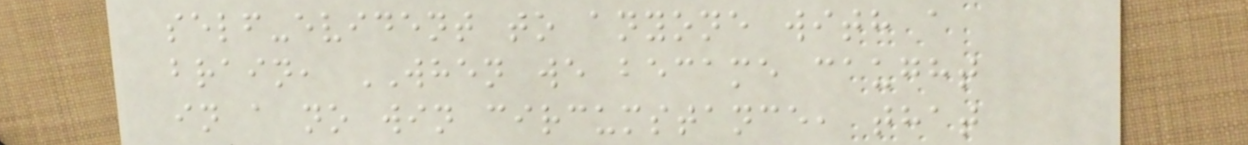self-evident to anyone with a
brain, WHEN we became caught
in a no win circumstance, that
